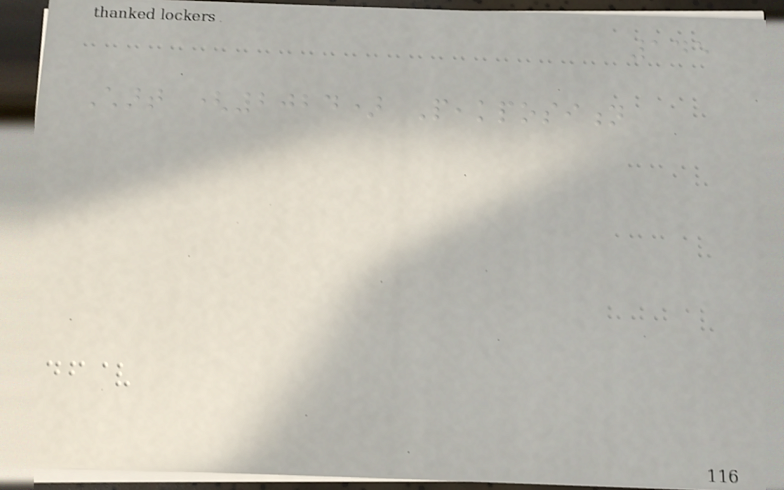145
Chart (2024) Peakposition
